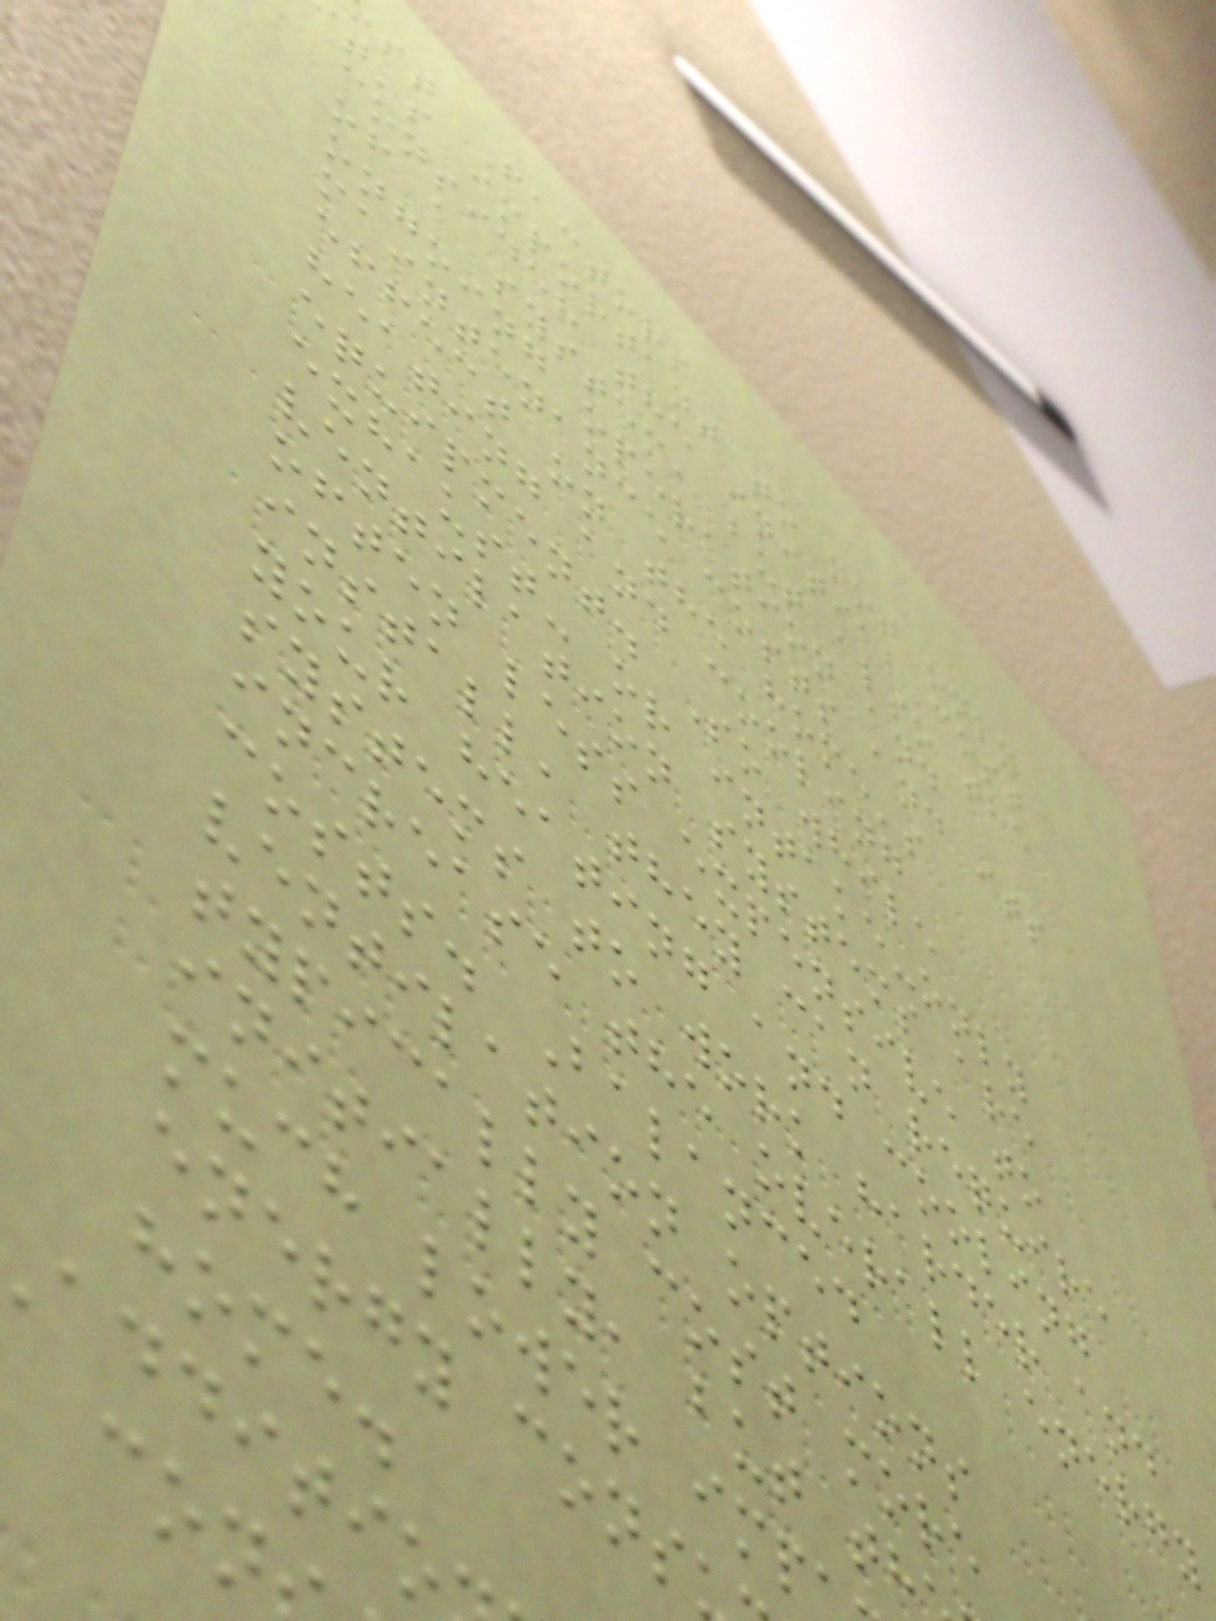st Factors
t's important to not only
consider the initial cost
of a system, but also the
ongoing operation and
maintenance costs and its
effect on the home's
heating and cooling
equipment. So while
exhaust- or intake-only
ventilation systems are
often less expensive to
install, they can require
your heating and cooling
systems to work harder and
increase the overall energy
costs. Balanced
ventilation options
typically cost more
initially, but th
much lower imp
energy cons
home.
